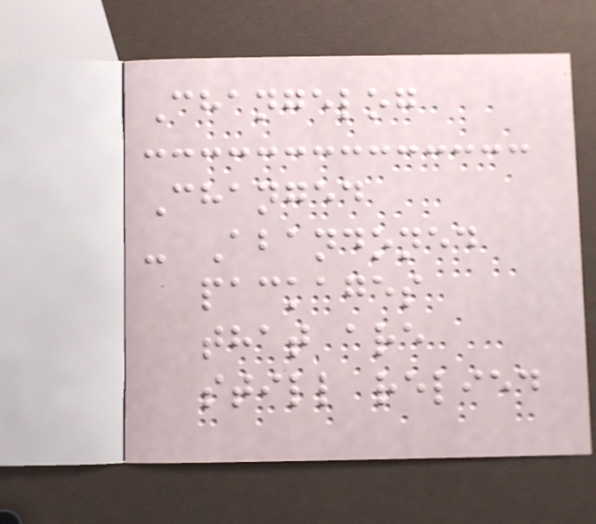Changelog
Changed
- Abandoned
packages
that are
still relied
